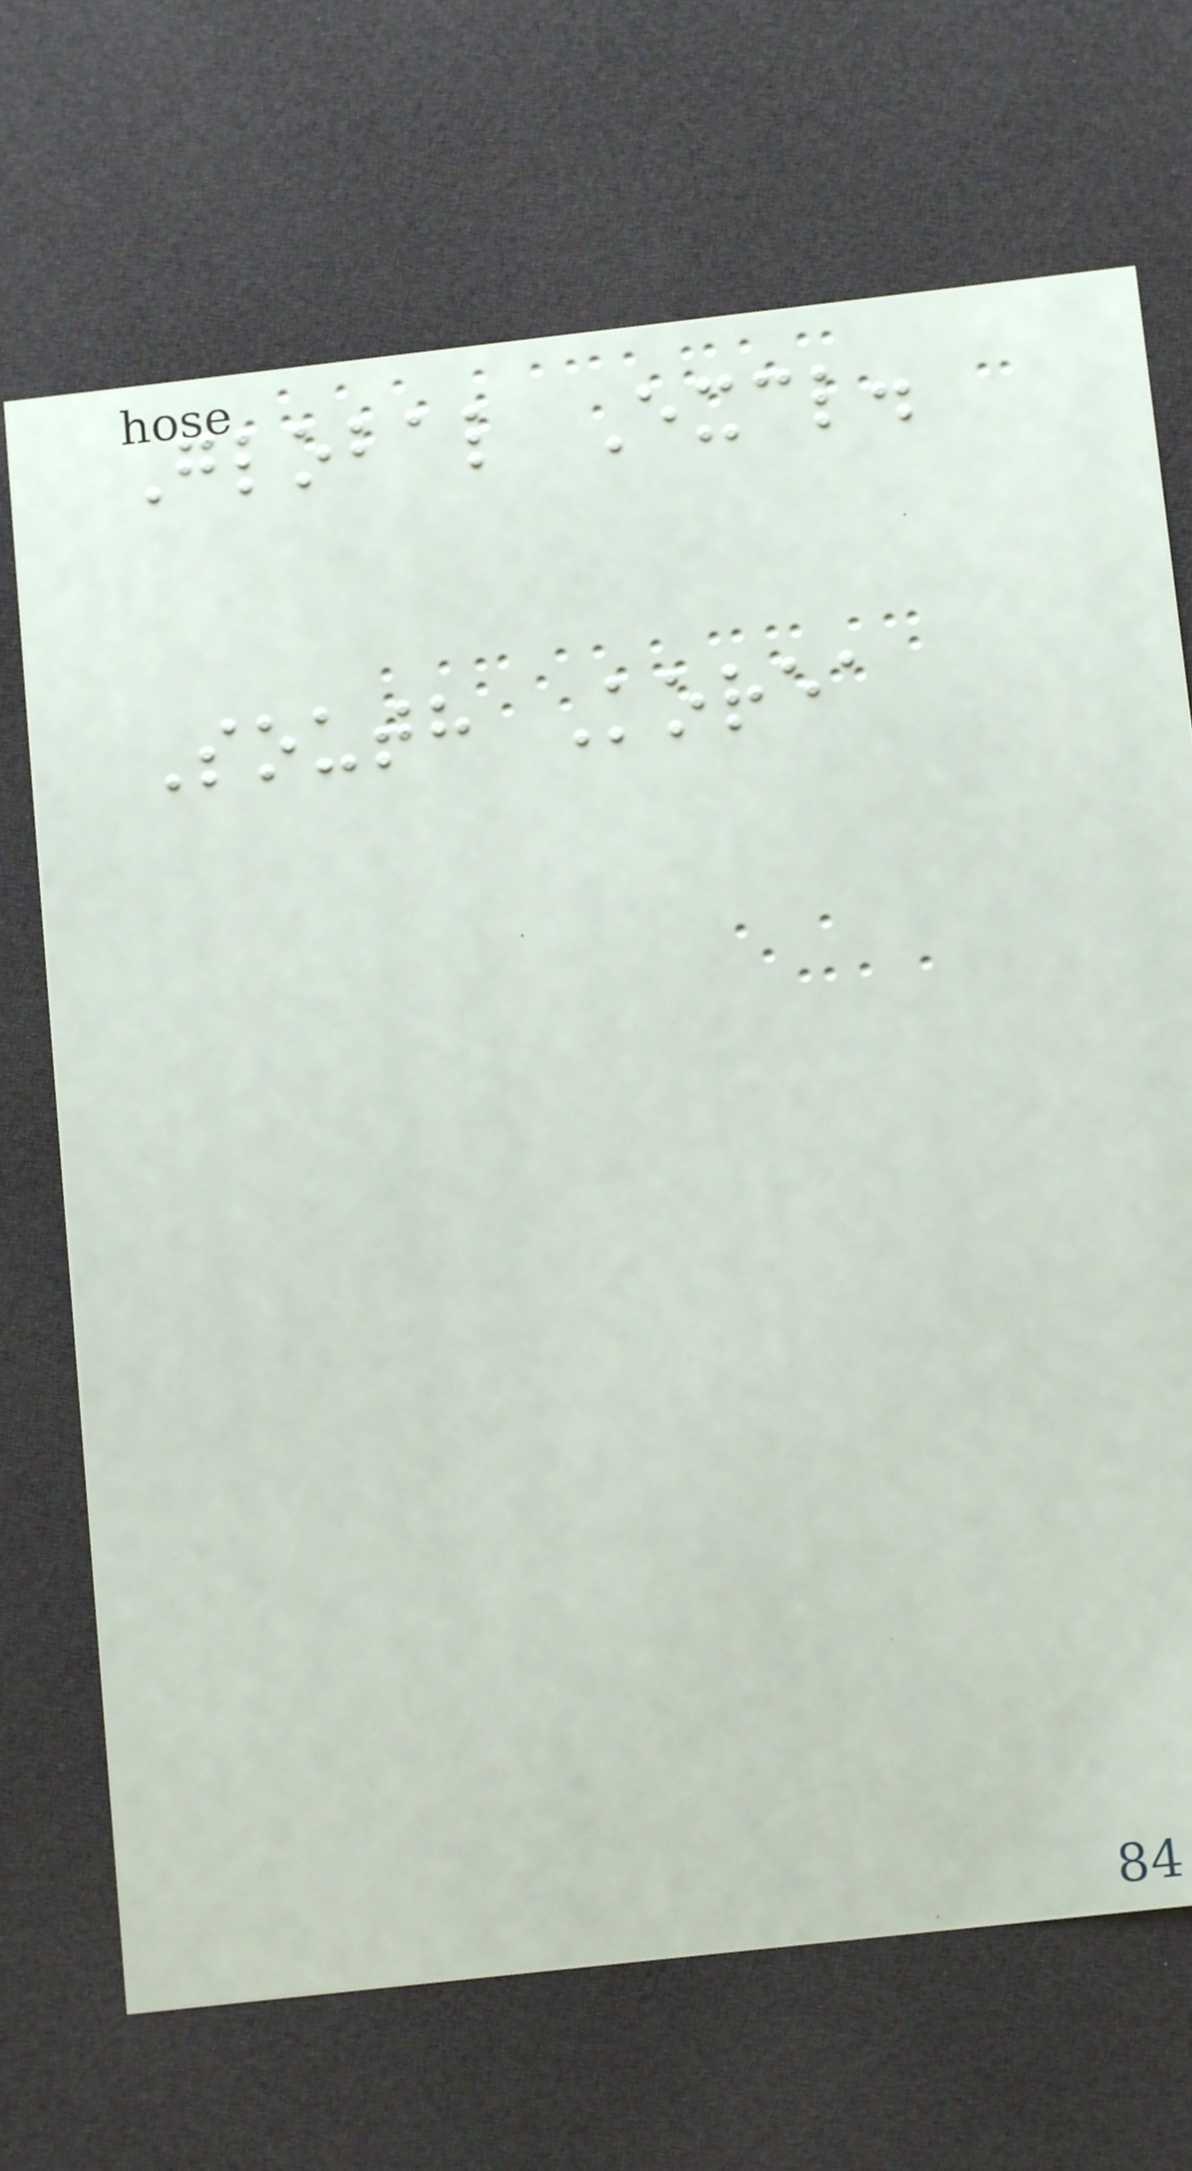Global Excl.
South Korea
